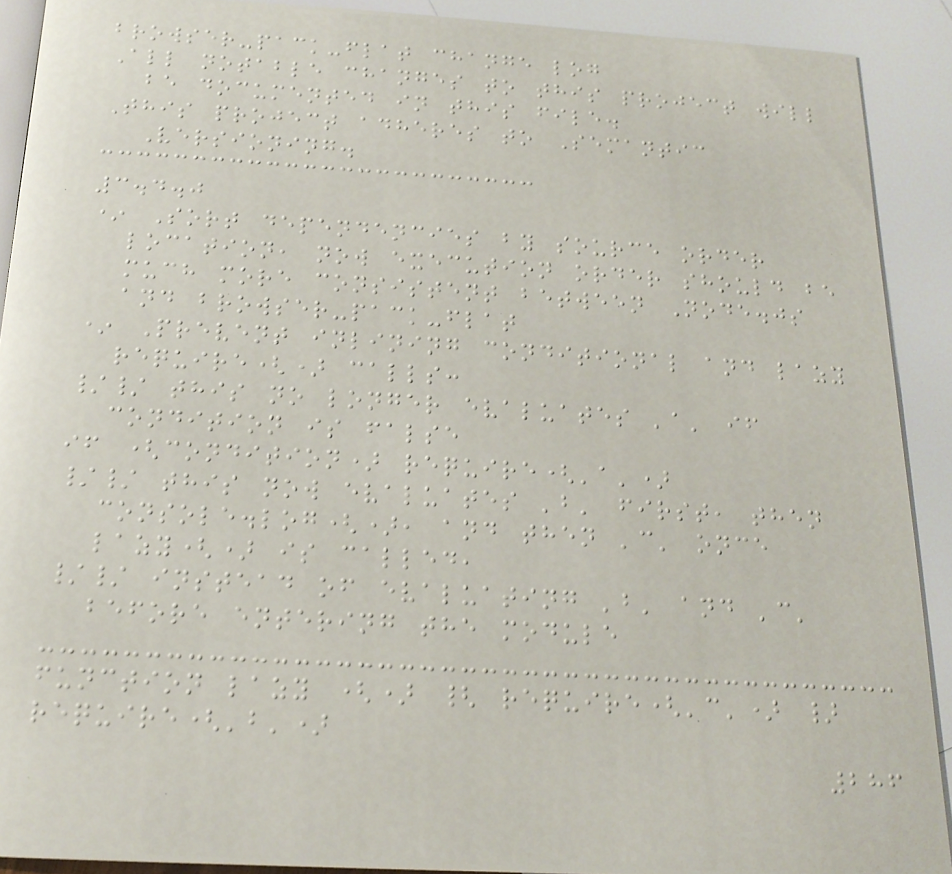browser-pack-flat change log
All notable changes to this project will
be documented in this file.
This project adheres to Semantic
Versioning.
3.4.0
* Sort dependencies by source order
location, now execution order should be
much more consistent between Node.js
and browser-pack-flat
* Prevent inlining conditional and lazy
require() calls:
// this no longer evaluates 'a' if
condition is false
if (condition) require('a')
// this now evaluates 'b' first, then
console.log(), and then 'c' once
lazy() is called,
// instead of evaluating 'b' and 'c'
before entering the module
function lazy () { require('c') }
require('b')
286
